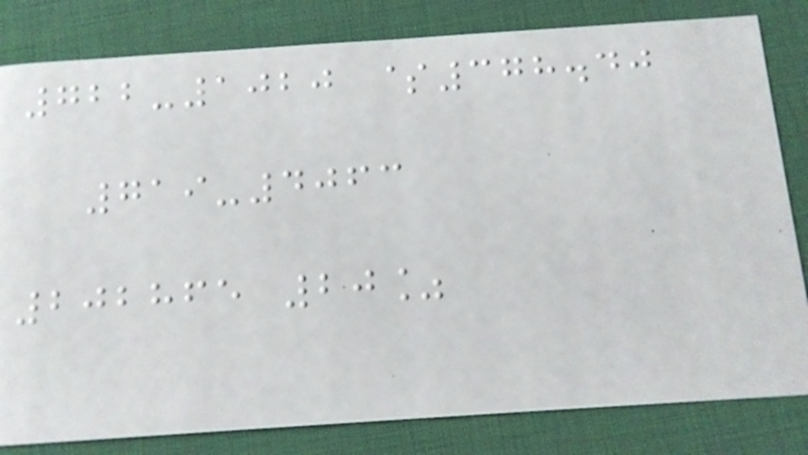722-1020 $378.40
719-4063
202865 20%
